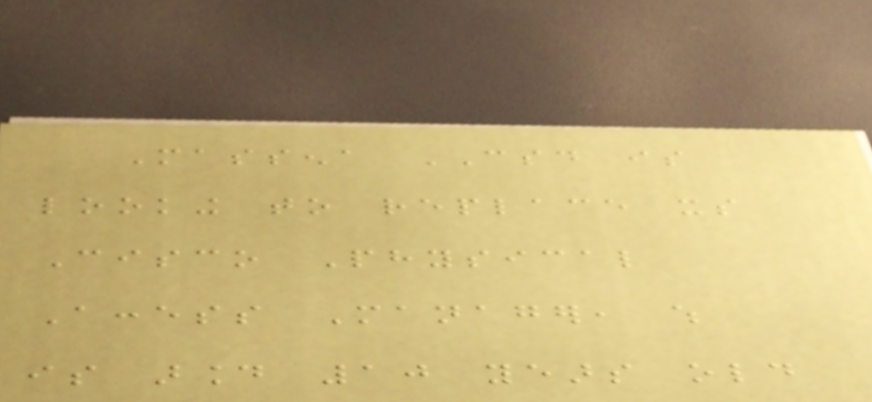Massena CSD is
looking to replace its
Cisco Physical
Access Manager, which
is around 10 years old
